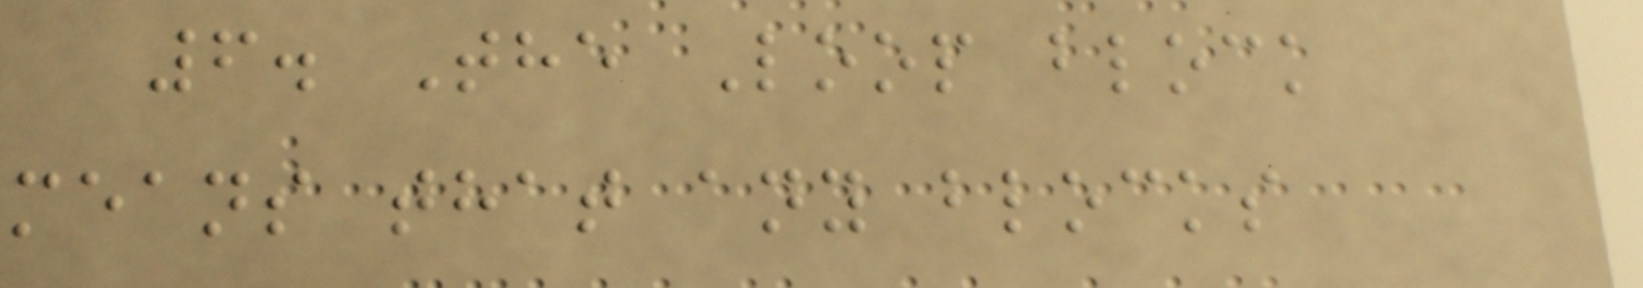6. The Loop block
means that any blocks
